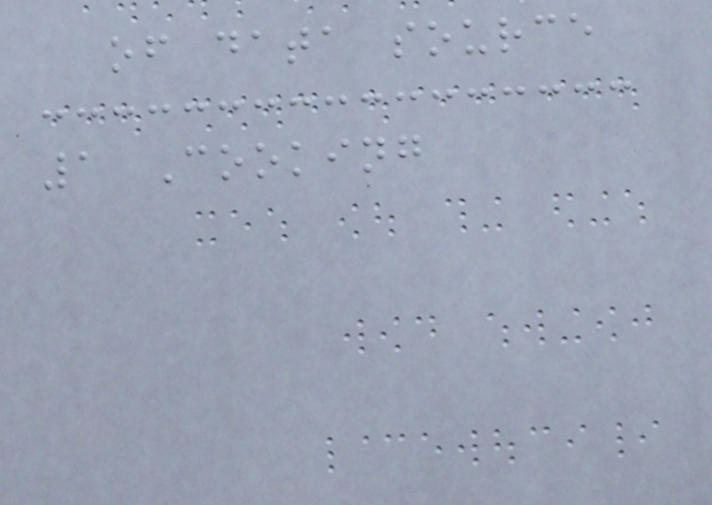of data source
1 Cooking
